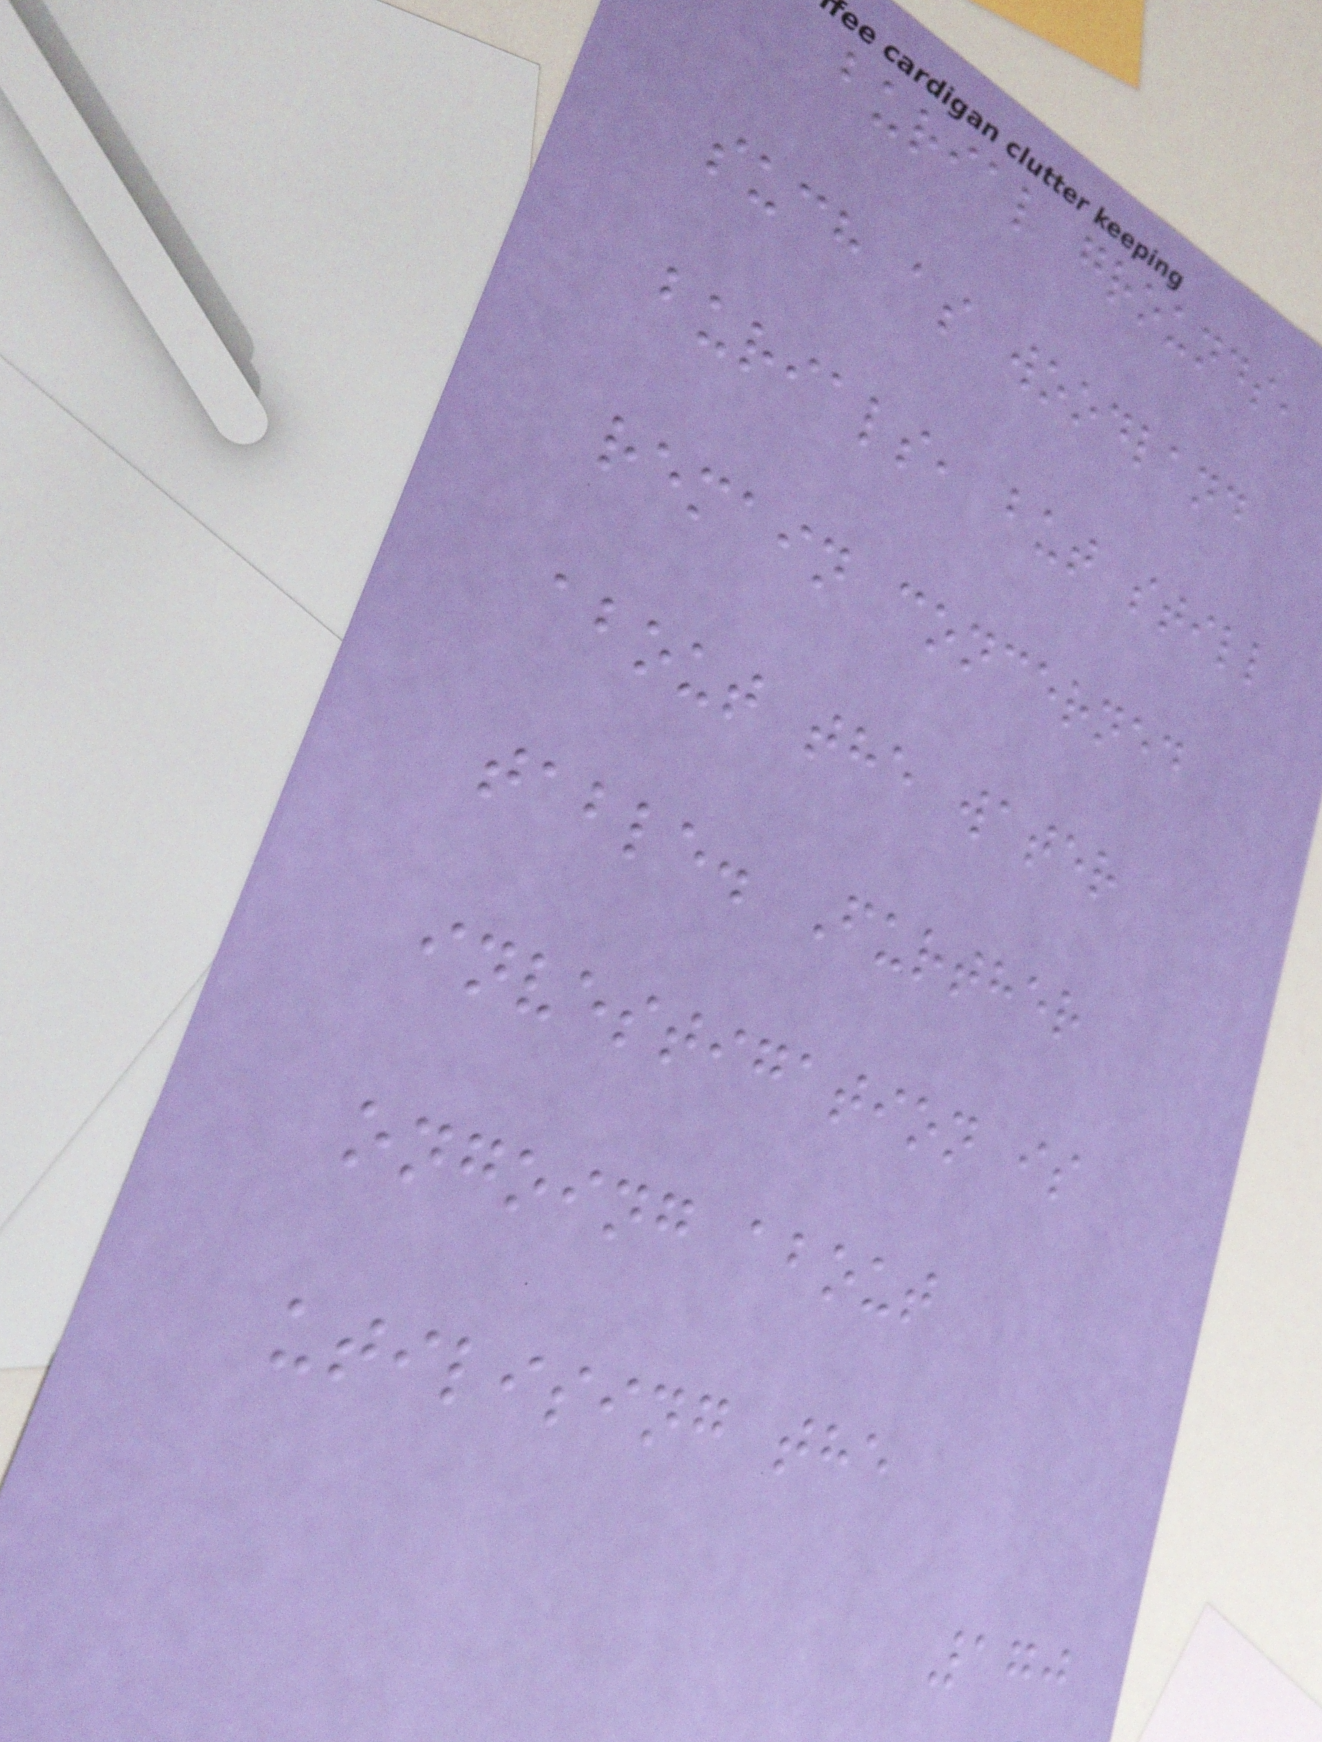burial grounds,
such as woodland
burials, but still
remain concerned
about the water
table. Further
investigation is
ongoing about
utilising the
170
